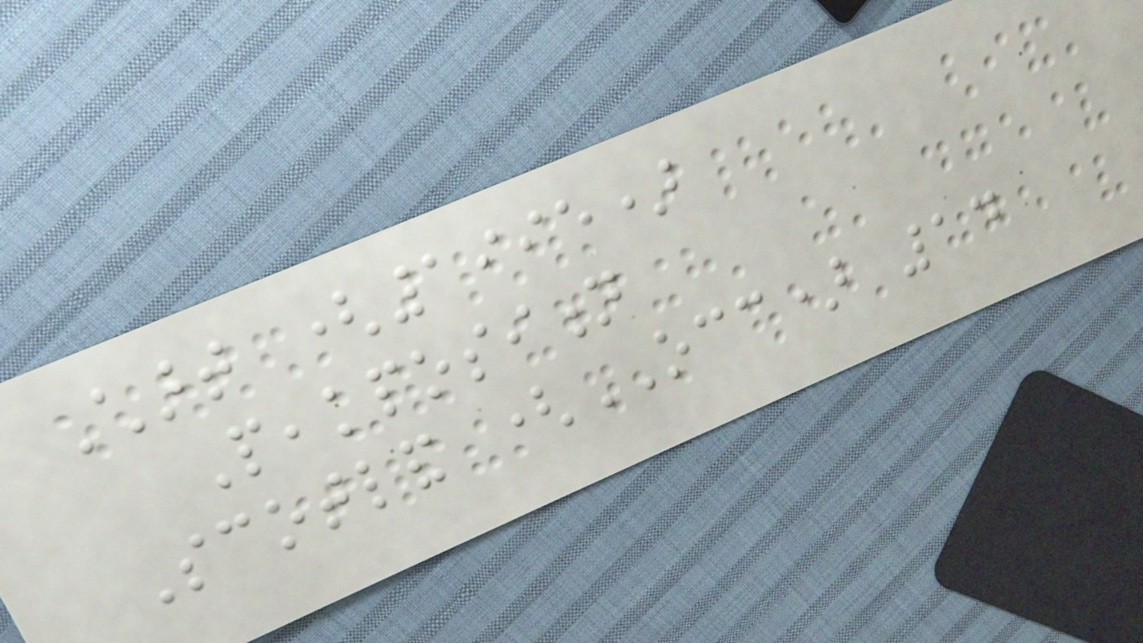Chart (1995)
Peakposition
Scotland (OCC) 14
